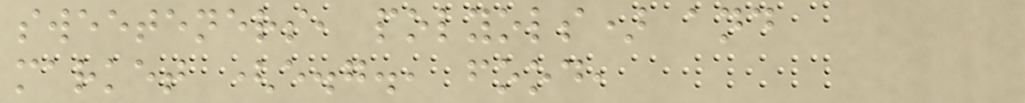sweeteners, polyols) and
market (e.g., food,
